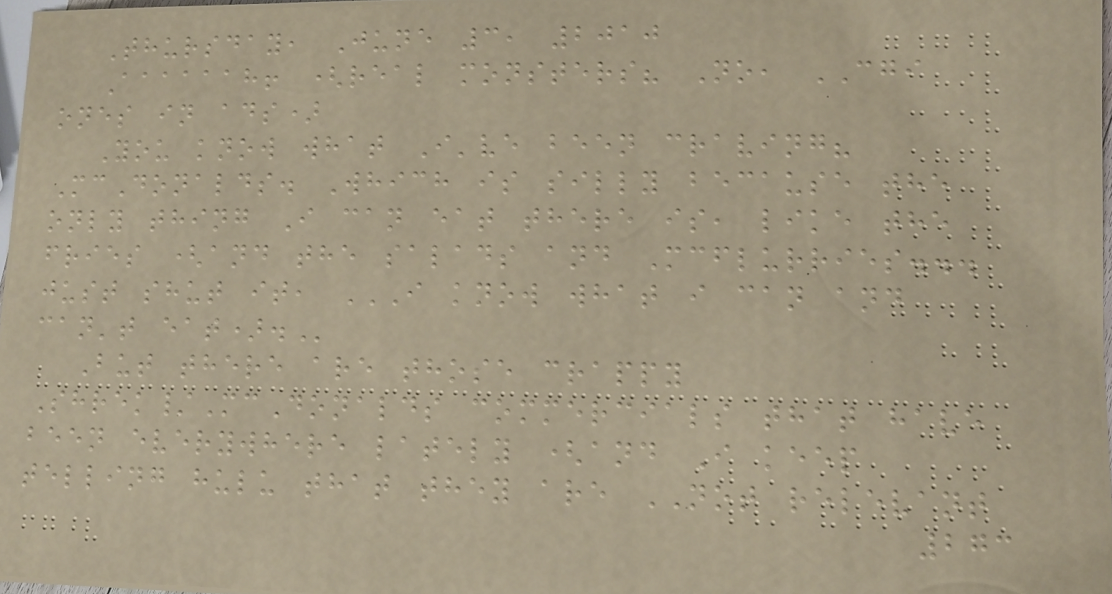Thursday, June 3, 2010
Aaaaaah! (real monsters? No, CGI
ones in ads)
You know what I've been craving?
McDonalds. Which is silly because the
only thing I can eat there is, like the
fries (and the salads and Mcflurries...
just shut it, I KNOW WHAT I CAN AND
CAN'T EAT).
But there are those crappy
Shrek/McDonalds commercials that have
been everywhere lately (and I keep
telling hulu that they are NOT relevant
273
